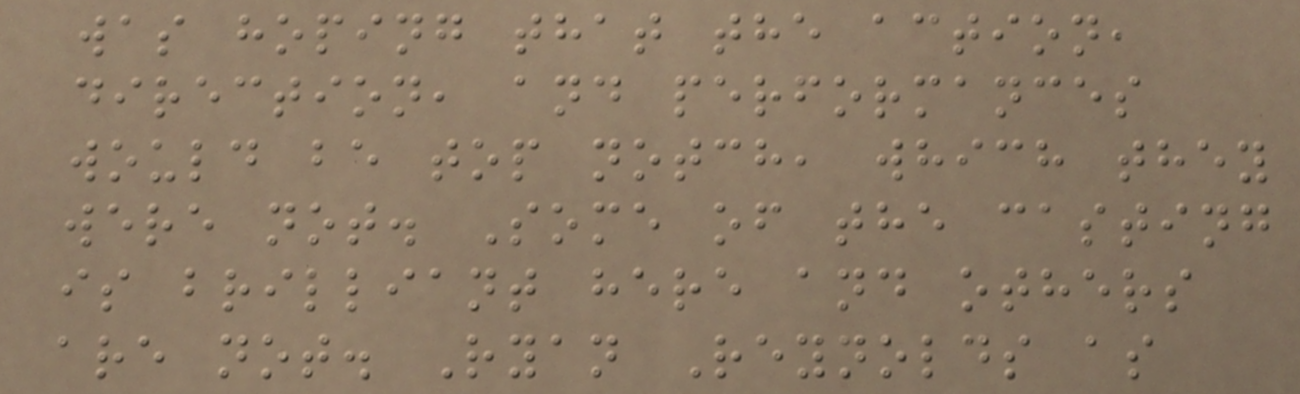was hoping that the action,
direction, and performances
would be top notch, which they
were not. Some of the casting
is brilliant here and others
are not. Ryan Reynolds as
